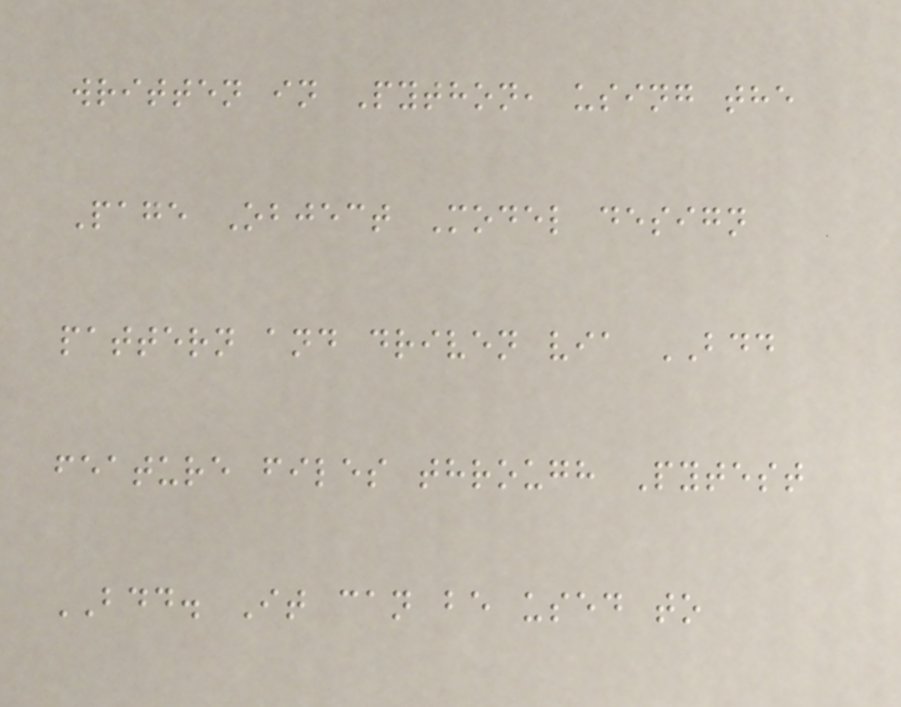written in Python, using the
Page Object Model design
pattern and driven via BDD
feature files through Pytest
BDD. It can be used to
